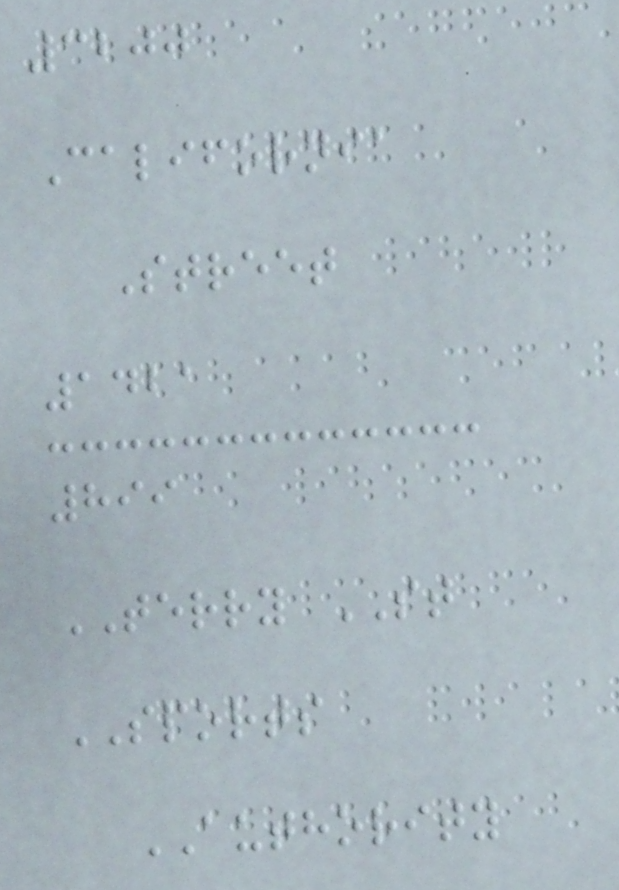3200
California
Street
1421
899
TERRY ST
SPORTS
AUTHORITY
